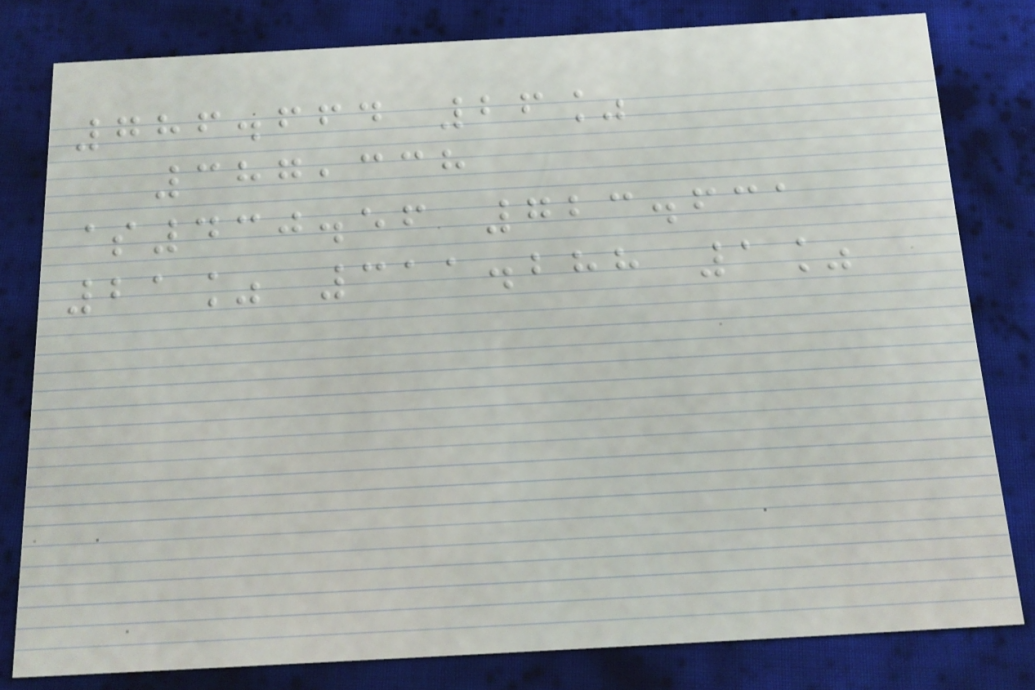786.664 26%
387,338
$430.56 723.631
21% 311.288 1%
